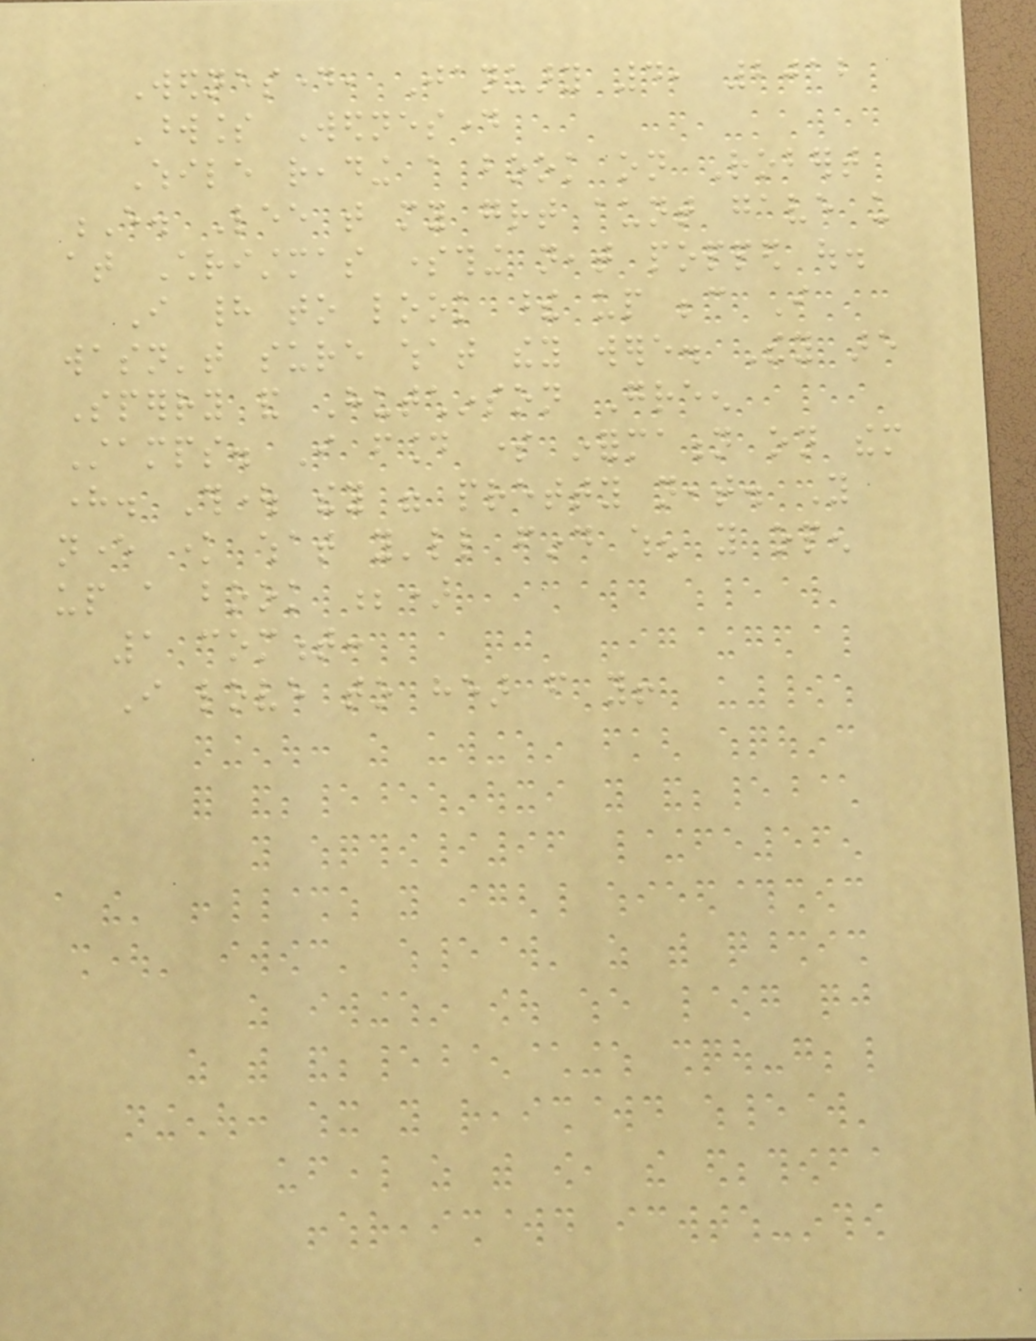Wednesday, January 4, 2012
Wordless Wednesday
While reading a book on Robert
E. Lee that my great aunt gave us
at Christmas something neat popped out.
I had to look these up because I
wasn't sure what they were. They are
Sperry and Hutchinson Green
Stamps. I found some information on them
here. Thought they were pretty neat. You
never know what you'll find when you open
up a book ;)
1 comment:
I love to hear from you!
